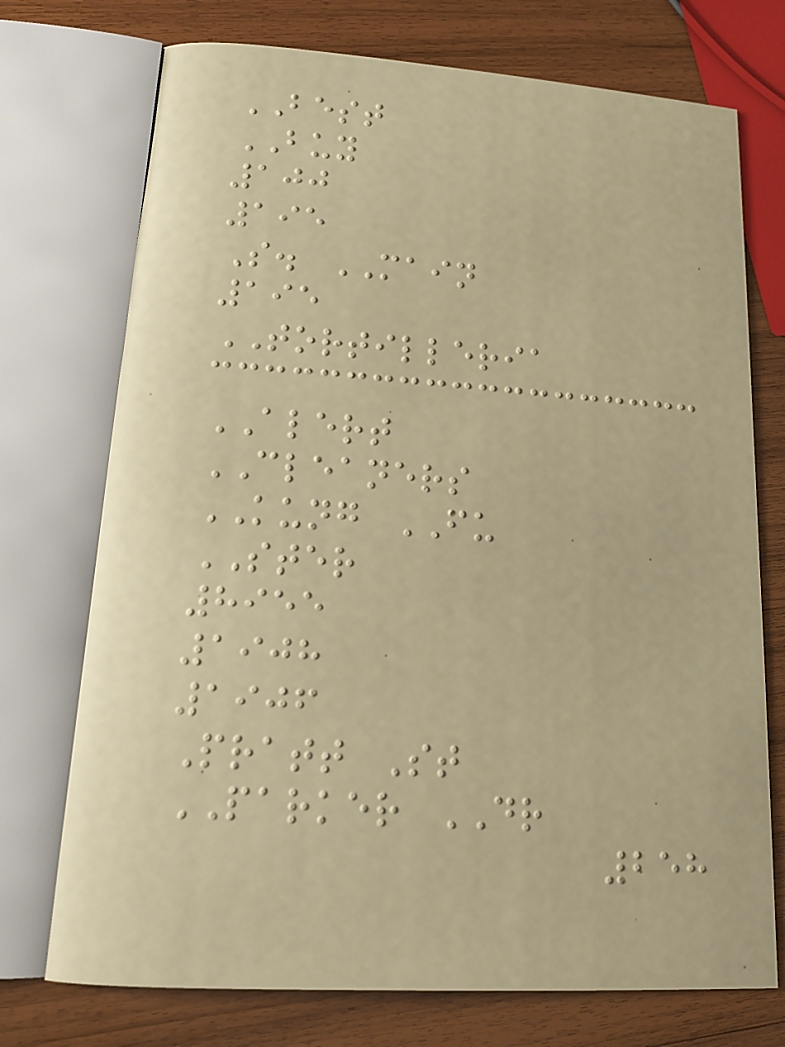BEST
BUY
100
195
S. MAIN
195
TORTILLERIA
ALERT
CLEANERS
KUNG FU
STER
8955
1908
1906
Pratt St
PARKER DR
258
